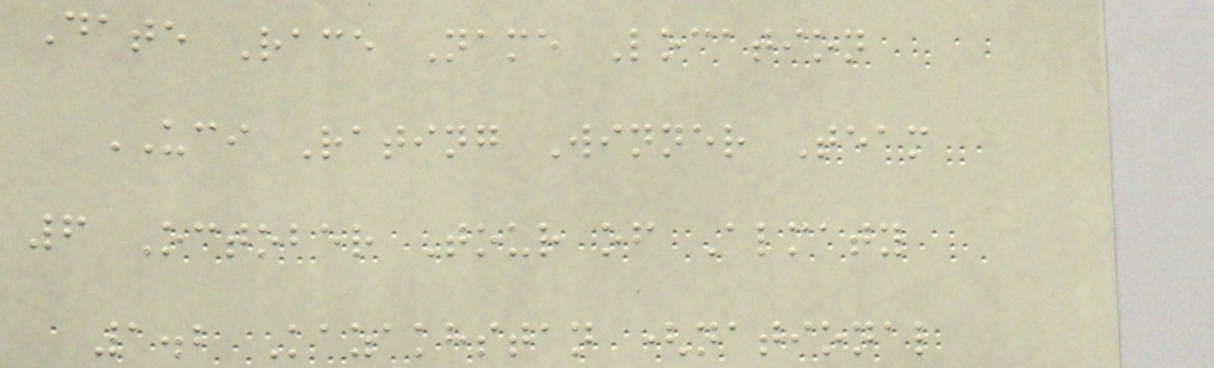Date Race Name Location
UCI Rating Winner Team
6 October Tour of Almaty
1.2 Kazakhstan (national
